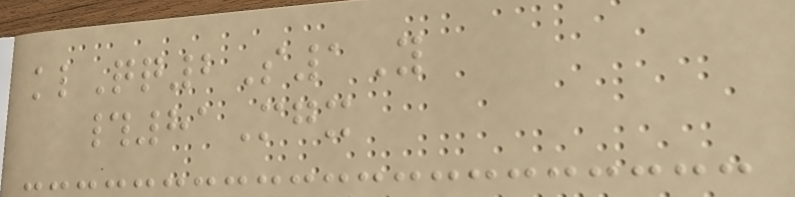klQq2S1Y
#81Mgx
